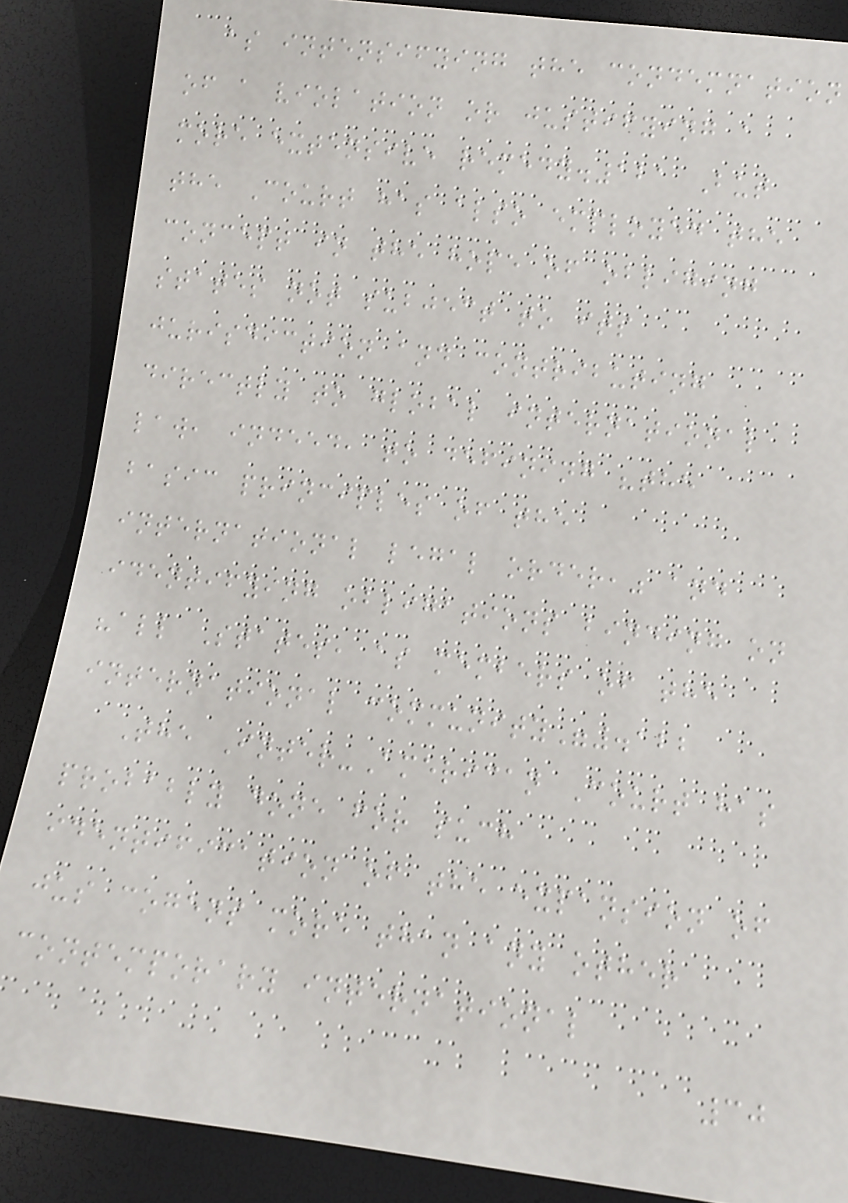as intensifying the condemnation
of a violation or justifying a
more extensive remedy.121 But
the Court has also employed the
concept in the hope of obliging
states not subject to its
jurisdiction and contributing
directly to global international
law, indeed, to defining "the
basic principles of the
international legal order," and
identifying obligations binding on
"all States, as members of the
international community".122
The Inter-American Court has
probably done for such
identification of the expansion of
jus cogens more than any other
contemporary international
30
